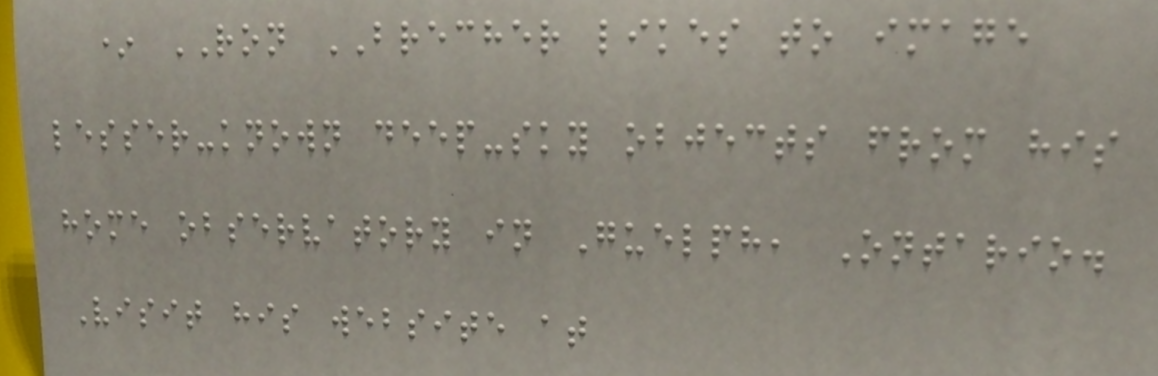* RON BRECHER likes to image
lesser-known deep-sky objects from his
home observatory in Guelph, Ontario.
Visit his website at
